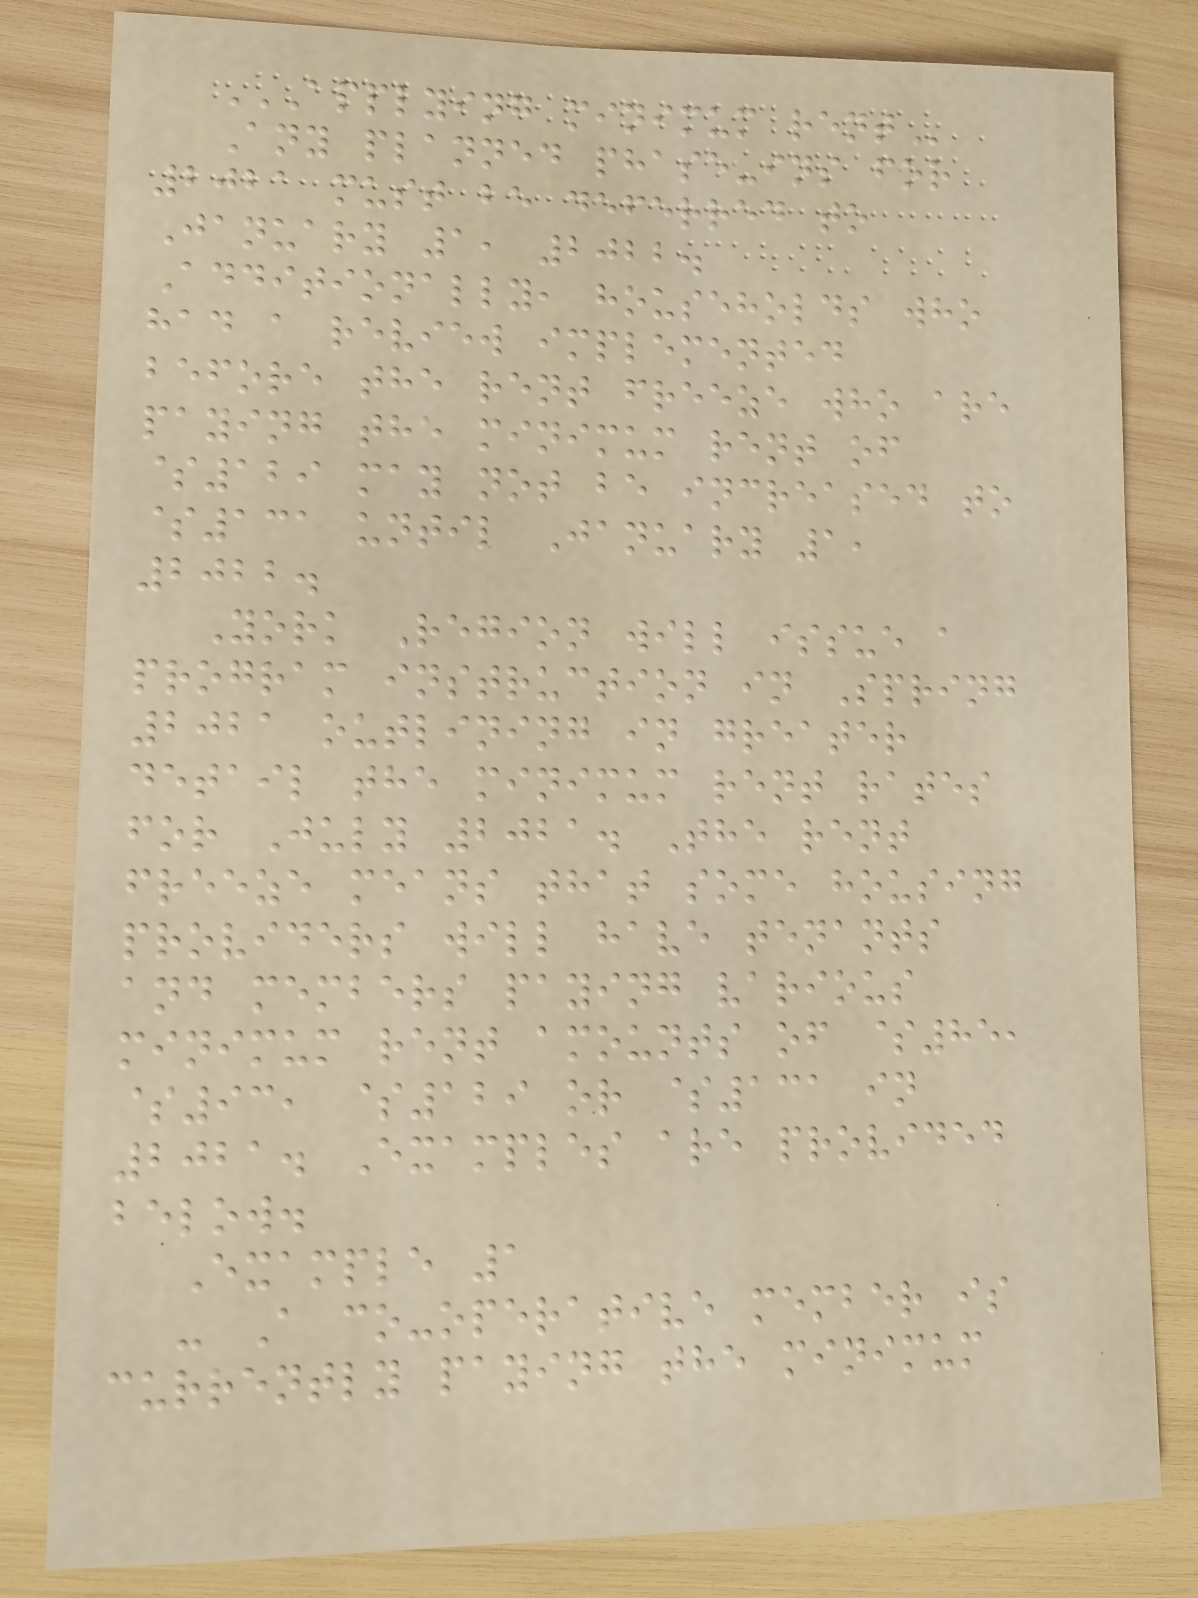APPLYING MINIMUM RENT
Any planned phase-ins for
2021 must be deferred to
January 1, 2022.
Additionally, households who
had a review implemented
before the rent freeze who are
paying the minimum rent of
$129 may not be increased to
$131 until January 1,
2022.
York Region will issue a
program instruction in Spring
2021 outlining in greater
detail the minimum rent rates
for July 2021. The rent
freeze means that some housing
providers will have tenants
and members paying various
minimum rent amounts of $85,
$93, $129 or $131 in
2021. Examples are provided
below.
Example 1
- A co-operative member is
currently paying the minimum
